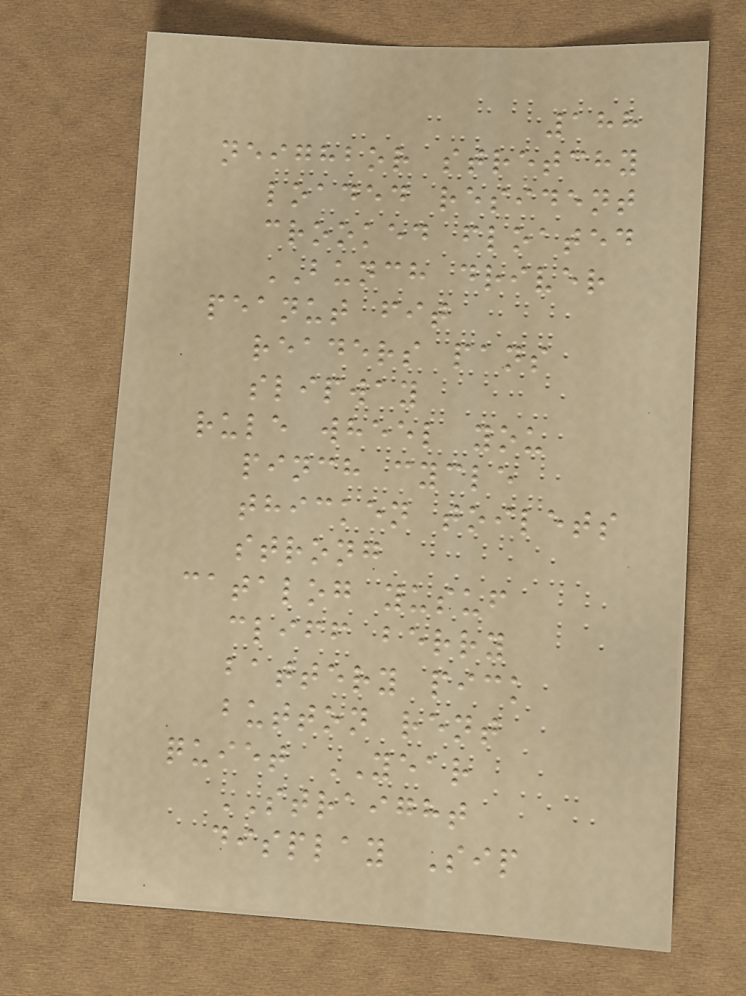188
neighbor stretchy
loaded resident
crooked floated
BUNCH driver
peanut fit
readers pans
slipway
rule wheel you
pinch cycle
thicken toilets
strong
catalog yusuf
cliff berry
battery pick
button rent
quiet YEAR
STRAIGHT
display Sip
